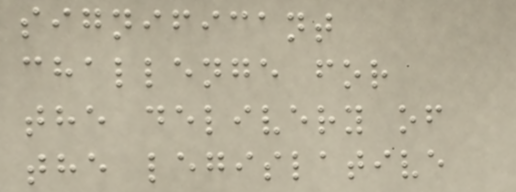significant
challenge for
the delivery of
the legislative
